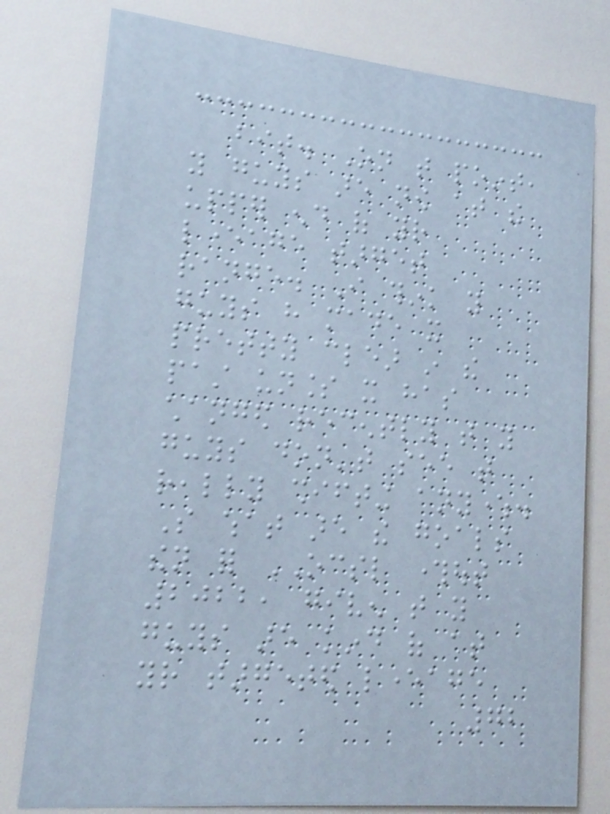bit. On that point,
you guys are now at the
upper end of your
leverage target
range. I think you
guys have made it
pretty clear in the
past unless it has
changed recently that you
guys don't see that
really shifting anywhere.
So what are the goals
then for OCSL throughout
2022, given that you
guys are kind of at
your targeted leverage
72
